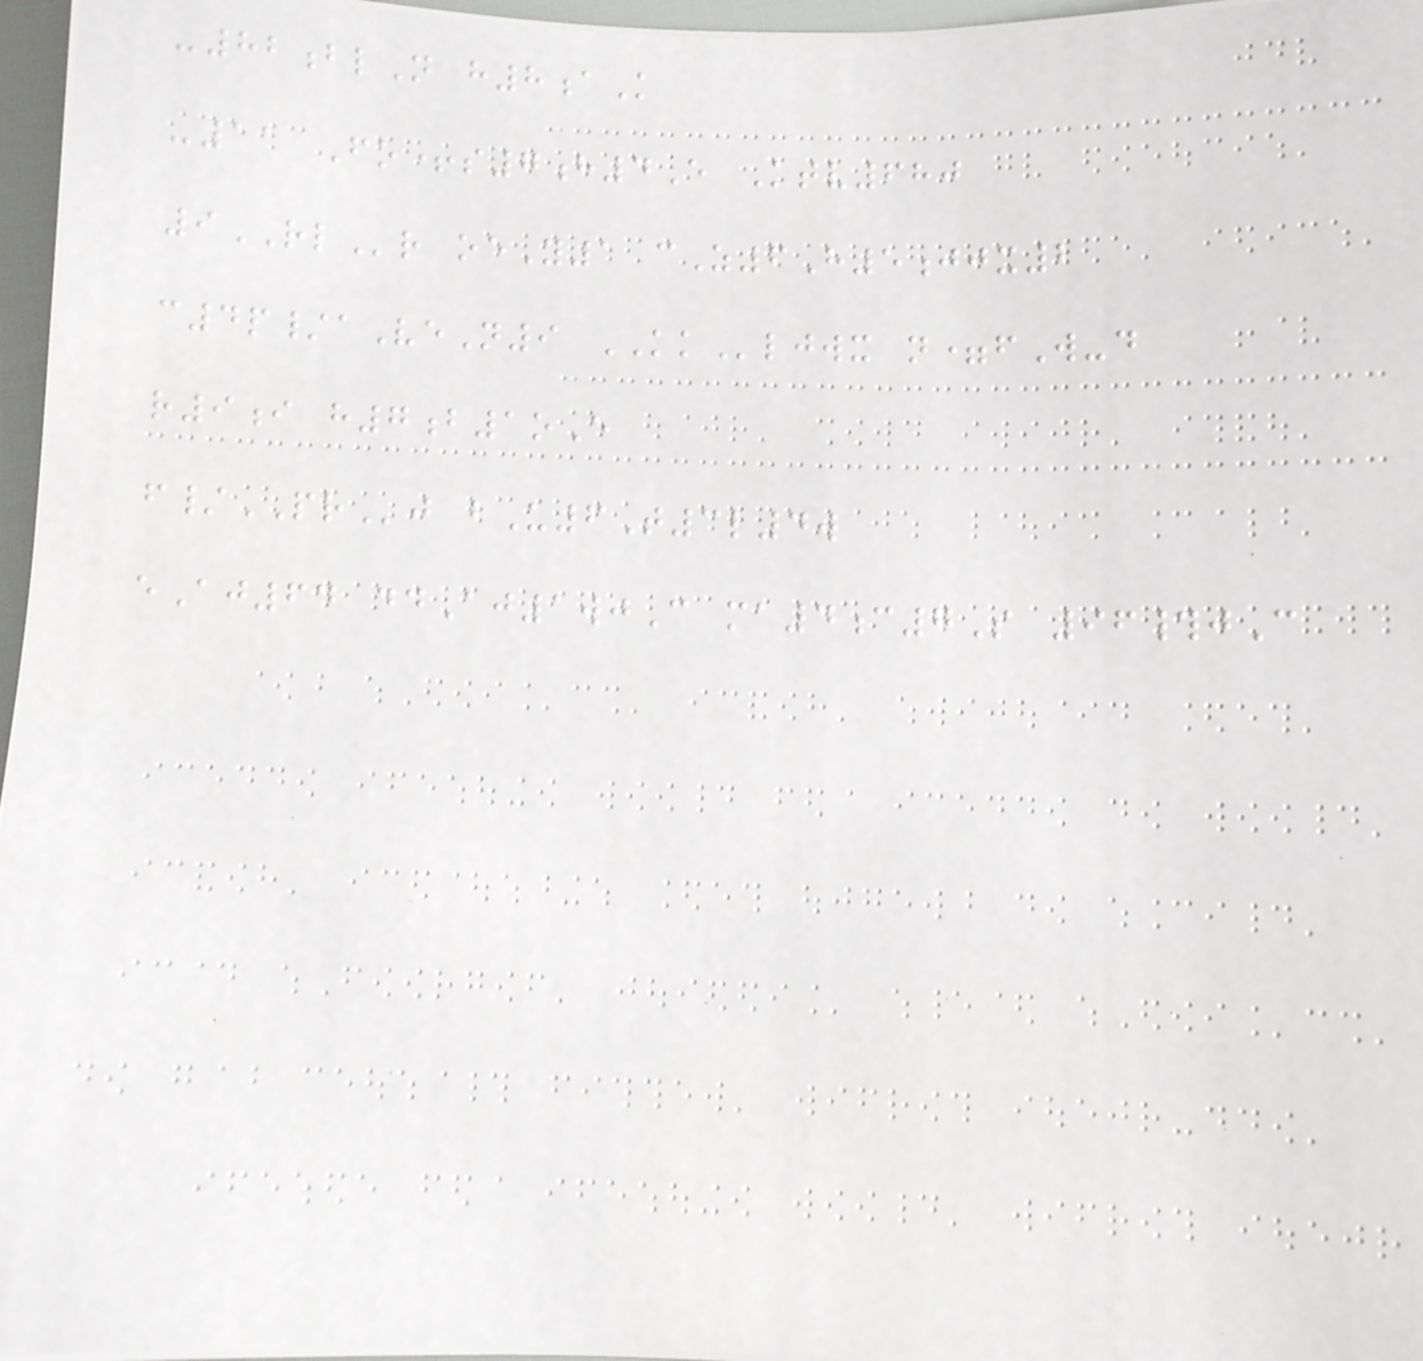-82blN h8aK
-11 Fo+s7h4E Ktv680
9RLr oeY1 cZ6H5jjx2
c4p/aVeN9 KKljwx n=fW-d
r9i h7b1oE
f/PRj bU6T3l4w
eAj64 ddAj1wjC ma4c7S 96#jC
